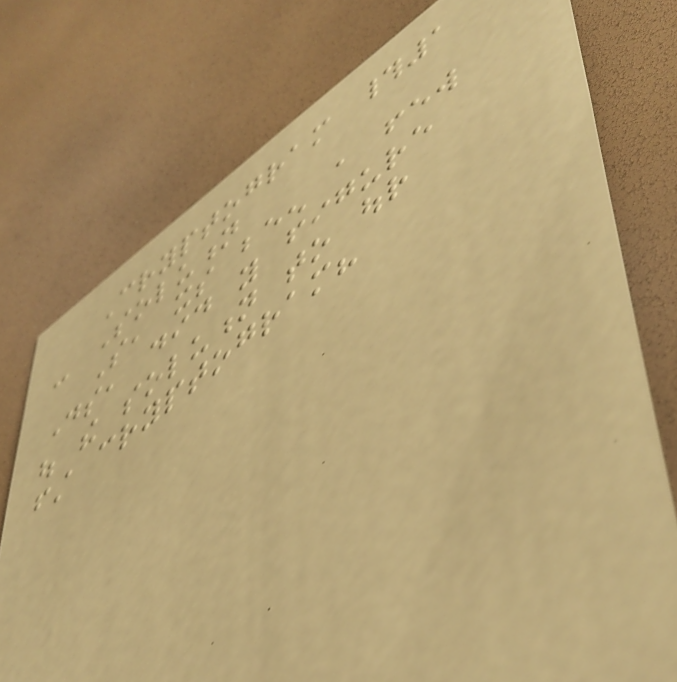Cryptogram #1
- Solution
So, its been a few
days, did you figure
out the solution to our
first cryptogram?
